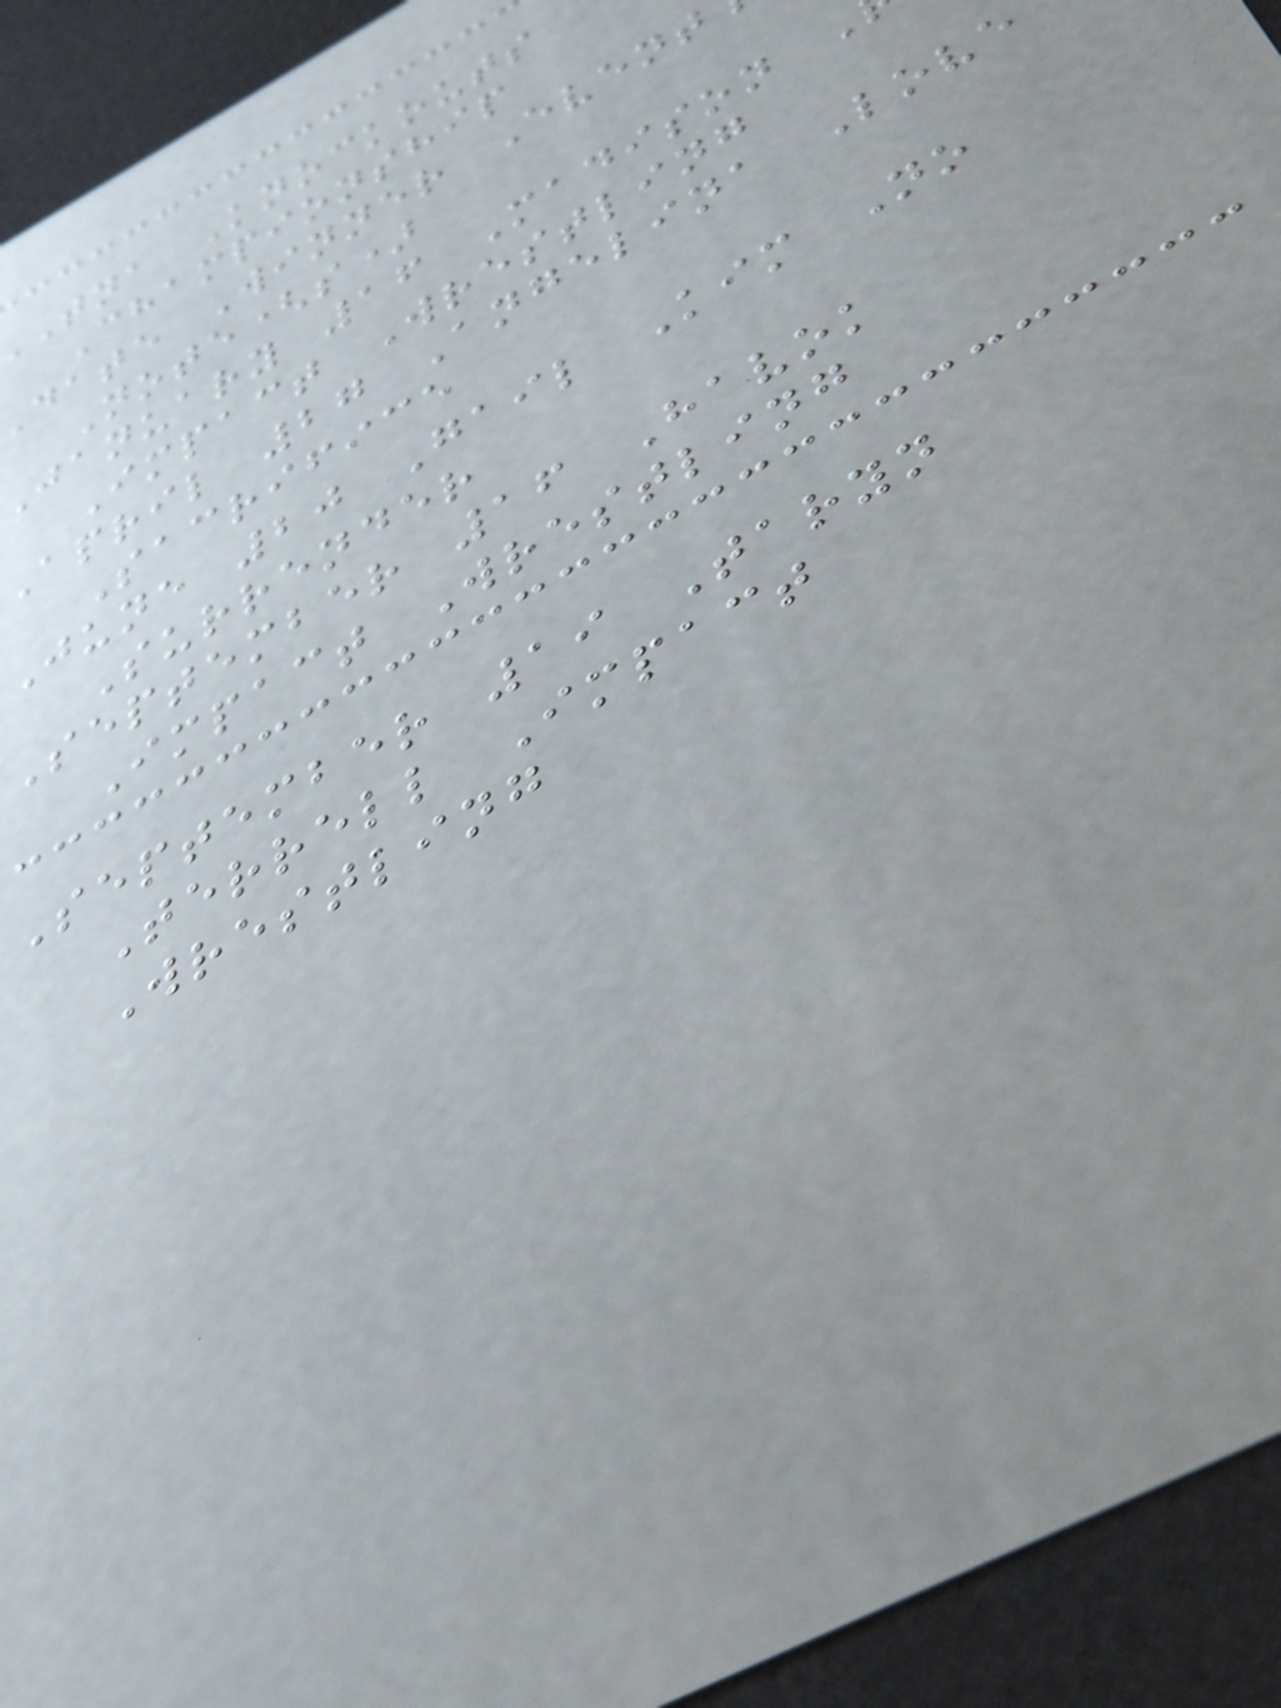tna Knockouts
Championship
date Winner Event
Note(s)
January 16 Madison
Impact Wrestling
April 27 Angelina Love
Sacrifice
June 20 Gail Kim No
Surrender
September 16 Havok
Impact Wrestling
September 19 Taryn
Terrell Impact
Wrestling
